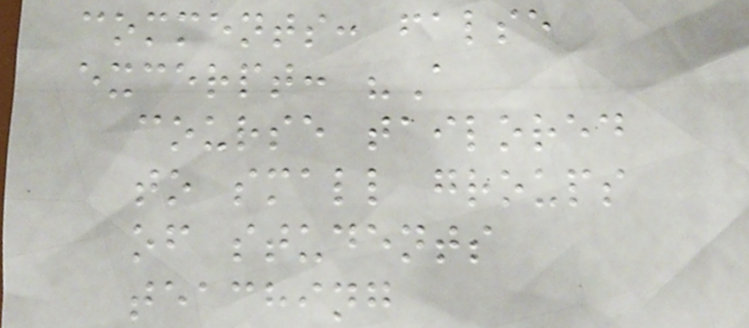comments: false
excerpt: "A
course tailored
to small groups
of students
teaching
